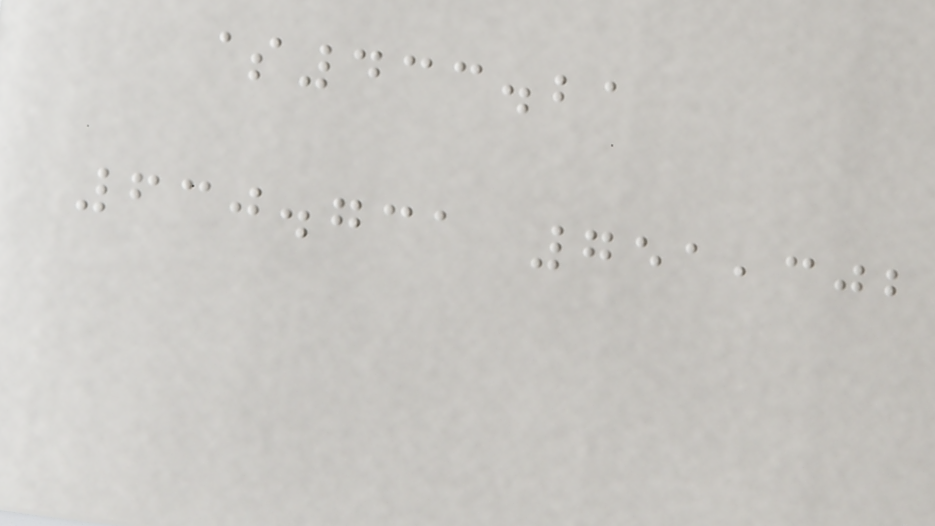$433.21
630.731 751,302
